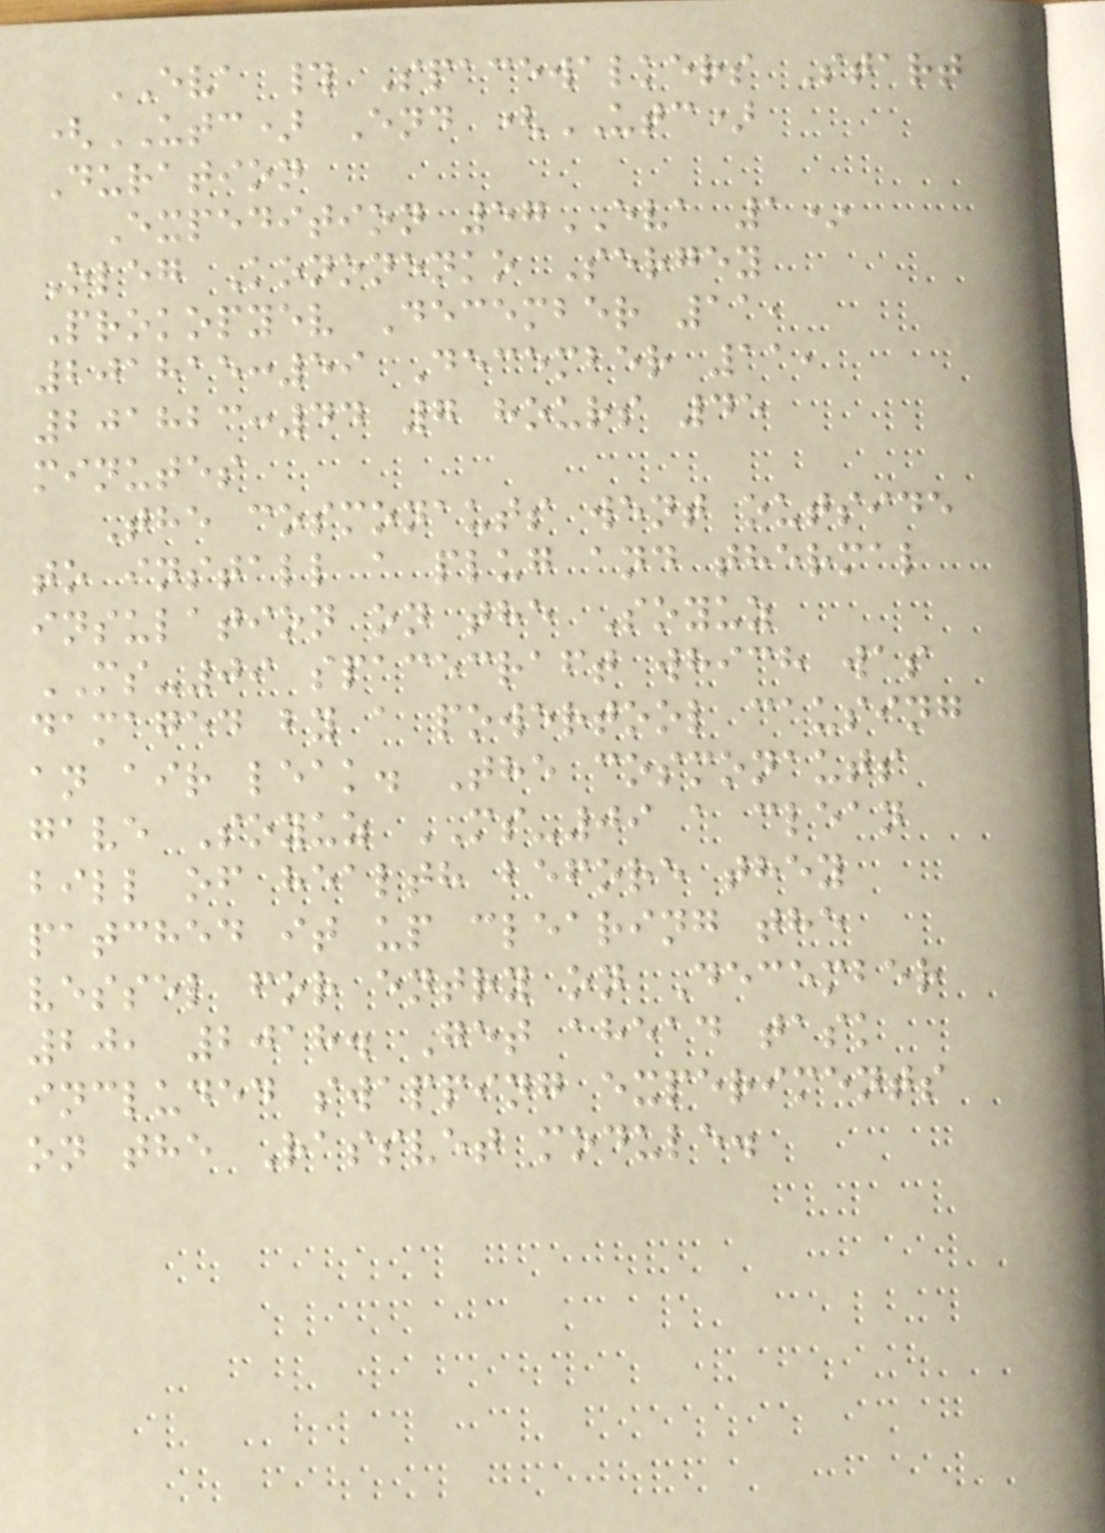EVA # Spacewalkers Start
(UTC) End (UTC)
Duration
Expedition 57EVA 1*
Oleg Kononenko Sergey
Prokopyev December 11,
201815:59 December 11,
201823:44 7 hours 45
minutes
The cosmonauts went outside
to install a plug and thermal
insulation on the Soyuz
MS-09 spacecraft which was
damaged by a powertool causing
an air leak. The cosmonauts
gave Soyuz MS-09 a clean
bill of health before they
patched it up clearing the
vessel for entry on December
20, 2018. Get ahead task
included swapping experiments
on the Rassvet module.
